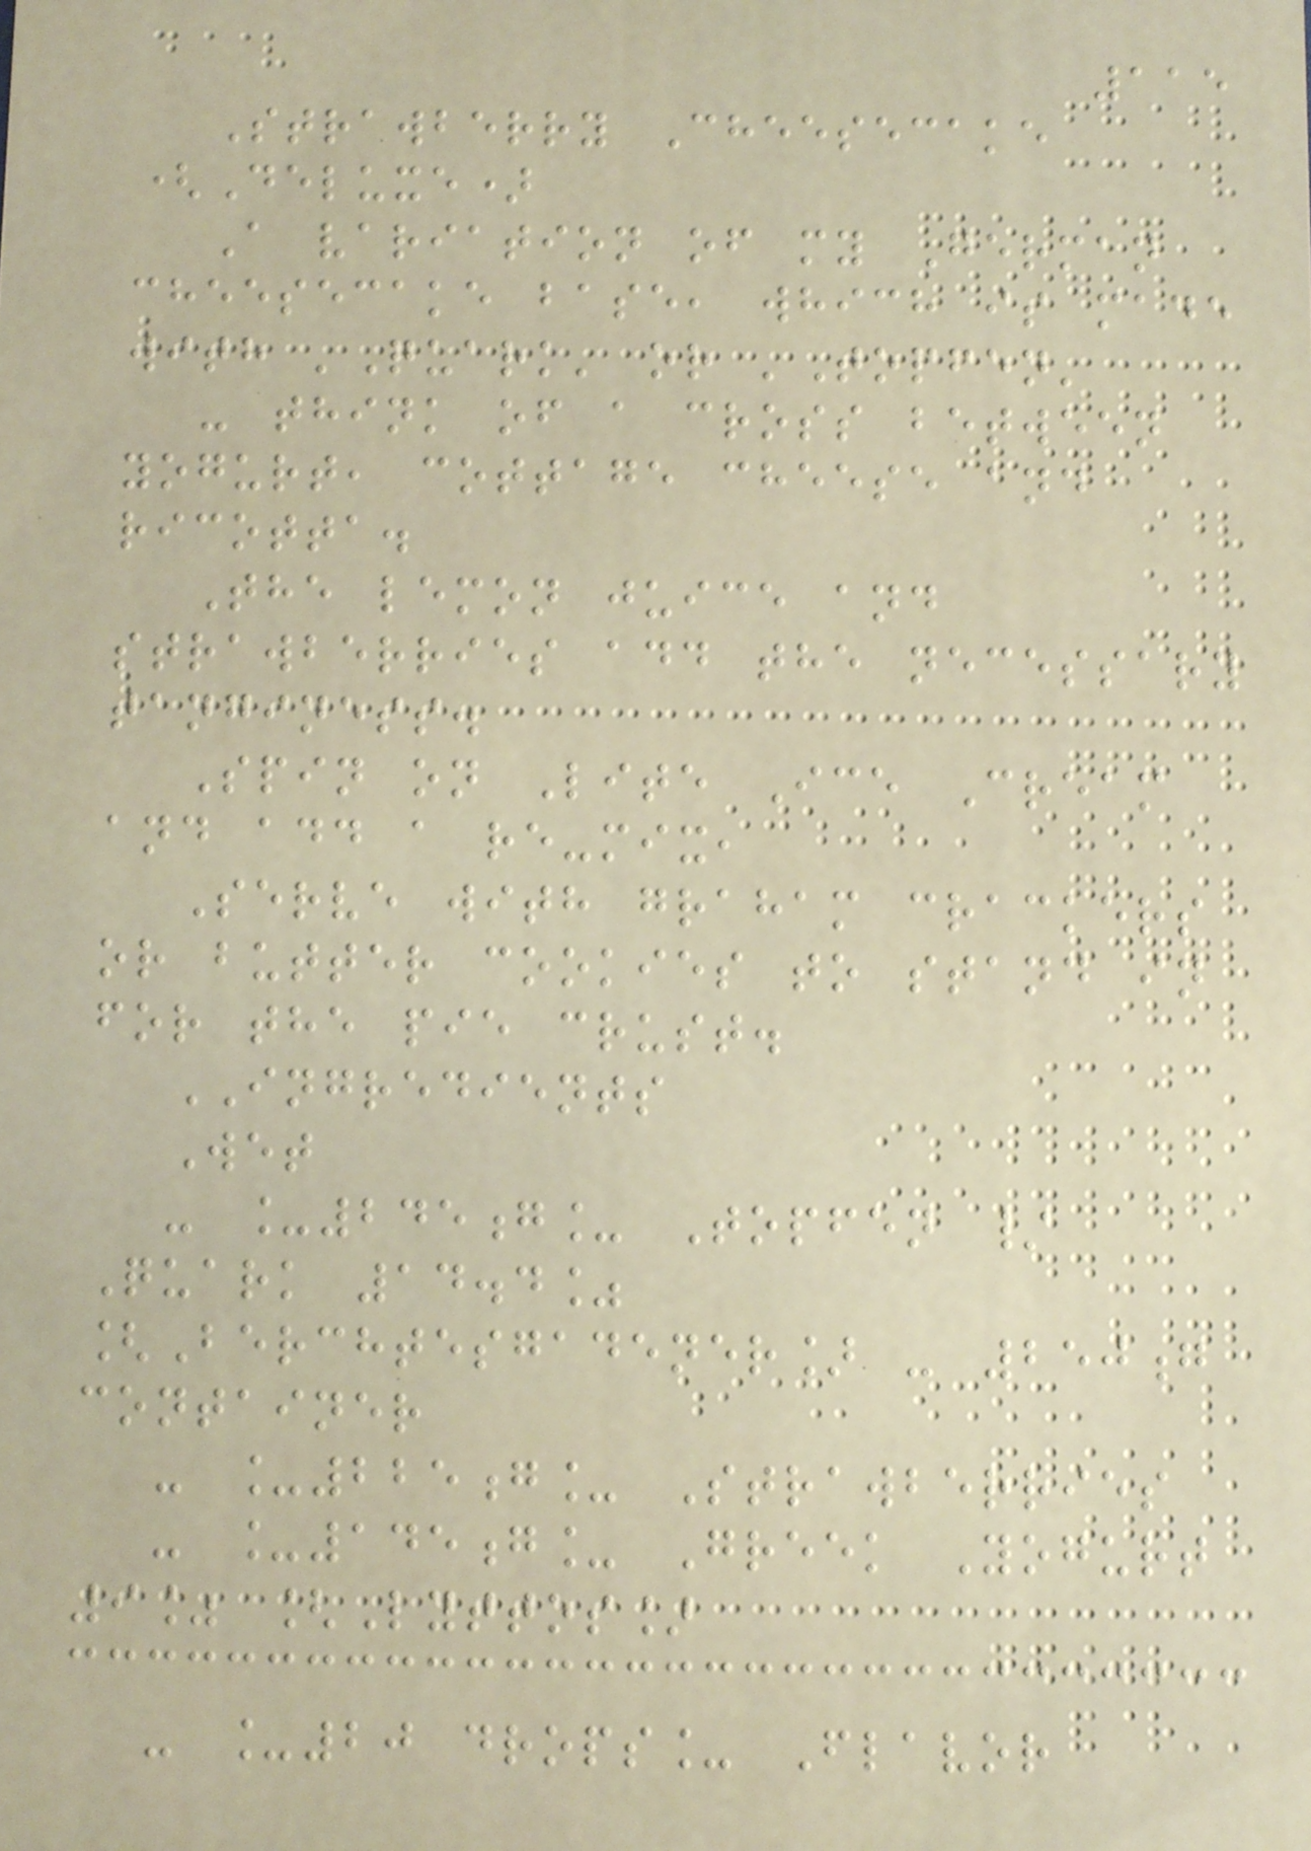115
Strawberry Cheesecake
(Deluxe)
A variation of my German
cheesecake base, which is made
with 'Quark' or 'Topfen'
- think of a cross between
yogurt, cottage cheese and
ricotta.
The lemon juice and
strawberries add the necessary
tanginess.
Spin on Lite Ice Cream
and add a re-mix,
Serve with graham crackers
or butter cookies to stand in
for the pie crust.
INGREDIENTS
Wet
- _245g_ Topfen /
Quark 14.4%
[Berchtesgadener] - 250g
container
- _225g_ Strawberries
- _145g_ Greek Yogurt
9% [Lyttos]
- _20 drops_ Flavor
